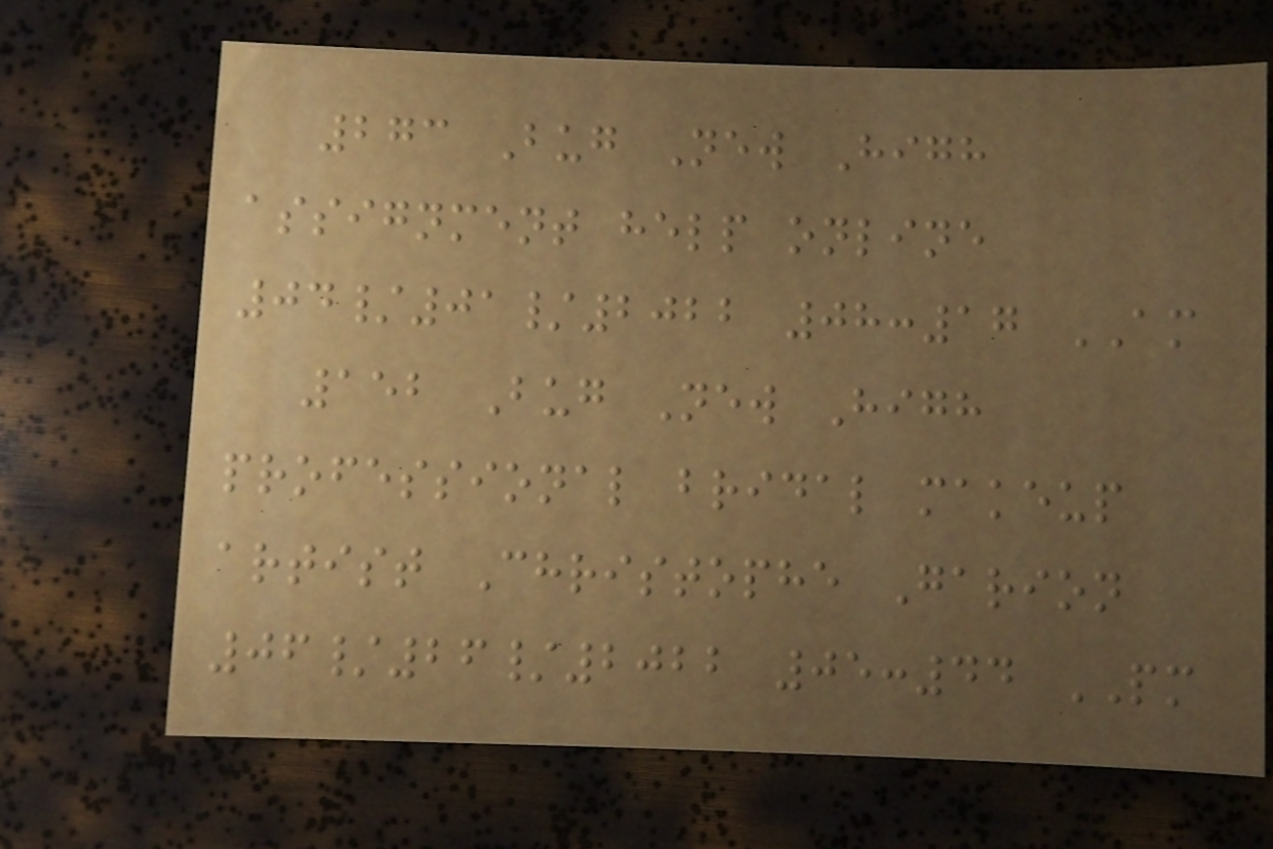273 Bug New High
assignment help online
04/01/2022 08:17 AM
152 Bug New High
professional bridal makeup
artist Christophe Garion
06/26/2022 05:44 PM
